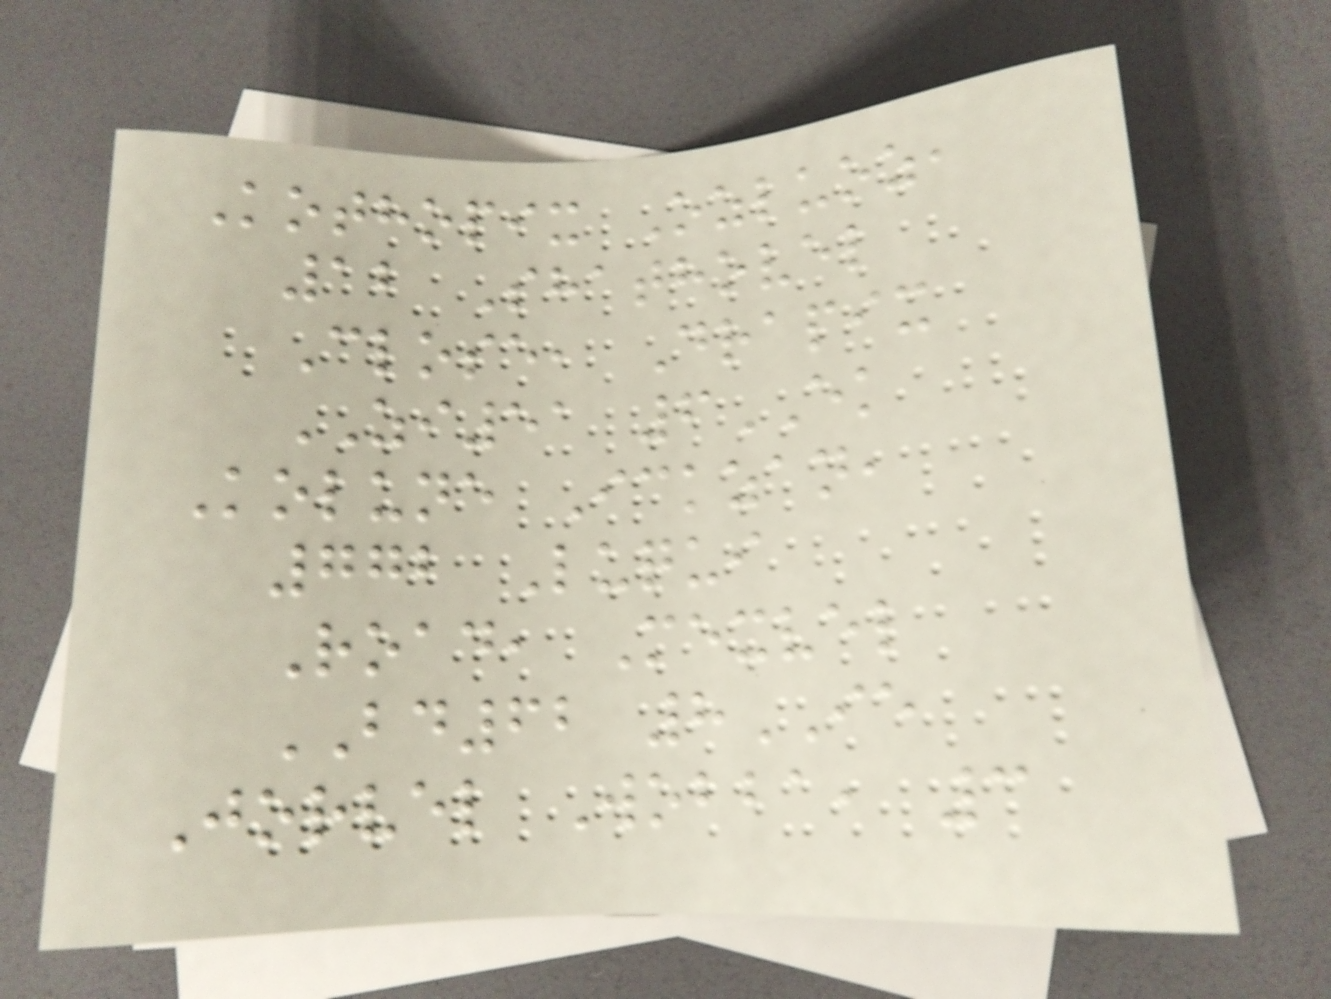Kothopix Ozluoz,
12 Shathovel
Close, Drapix
ZI51 6EK
Kolune Ickzan,
772 Luqui
Road, Mexvel
BD62 8IE
Jorvel Wobba, 3
